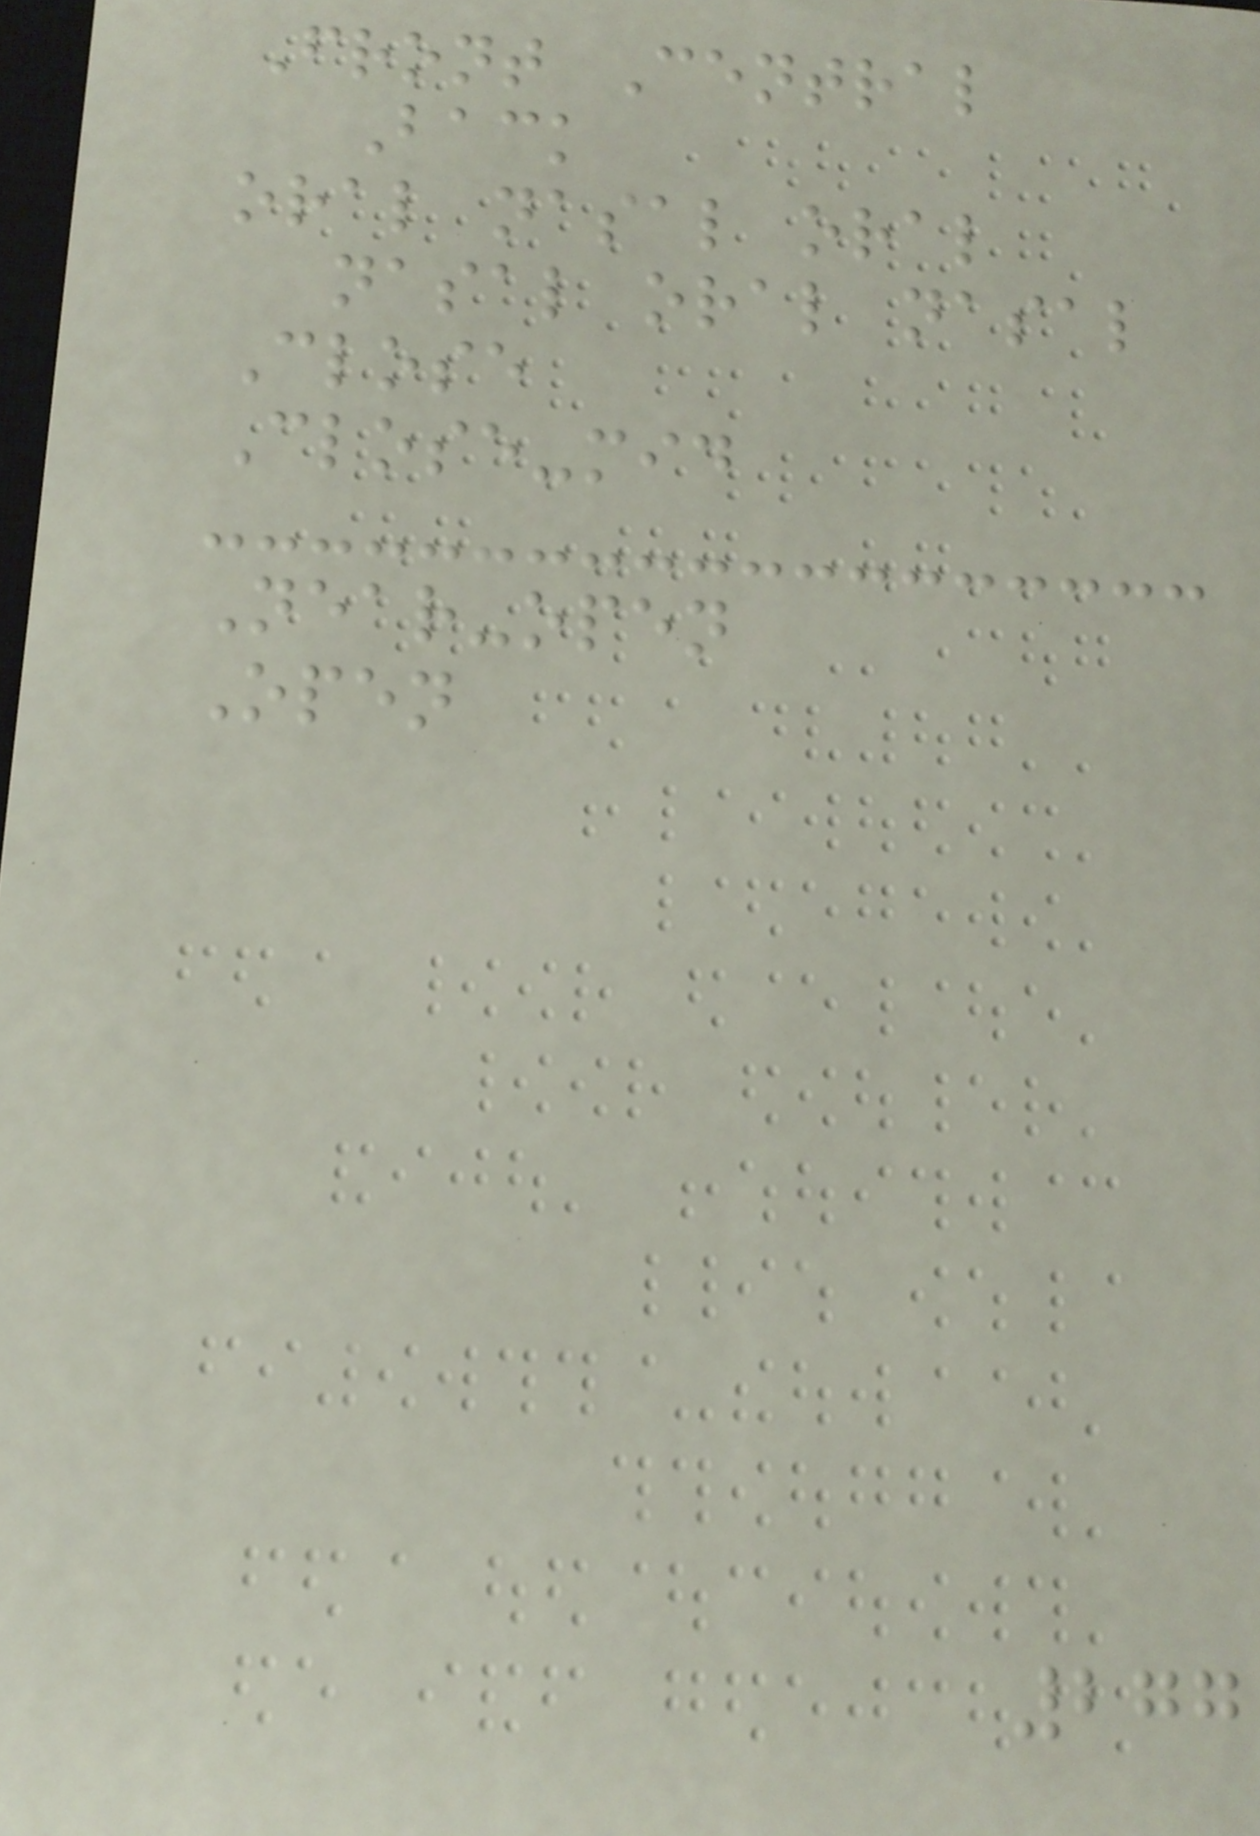Front Central
Back
oral nasal oral
nasal oral nasal
Close
Close-mid
Near-open
Open
277
